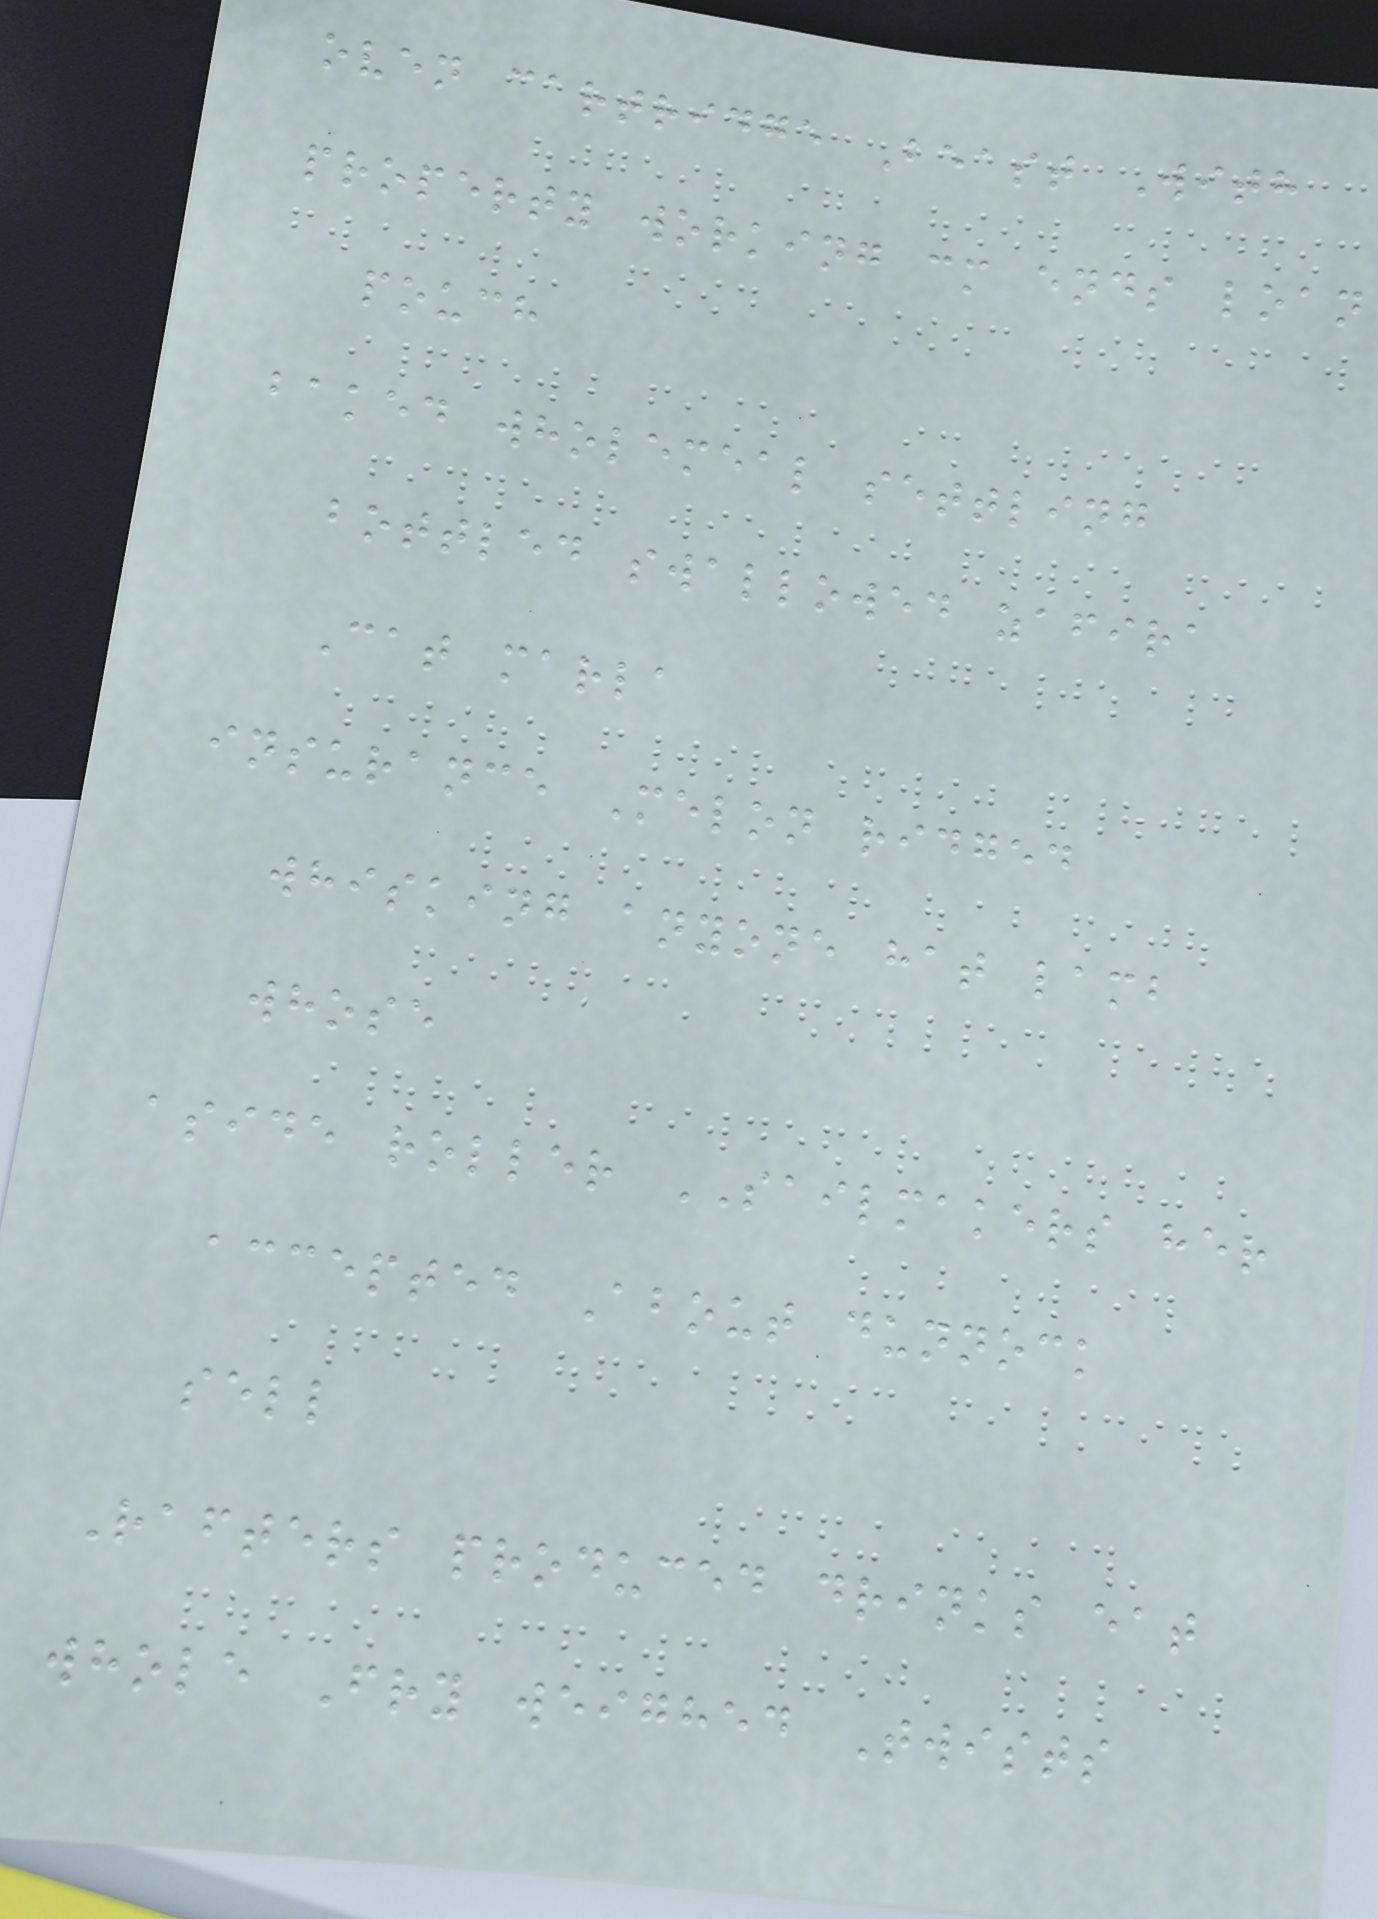oven cartridge Beast With
property working cm ends loan
pouch
baked wholemeal settling
bottled swallowed zafira
Cat marla
insurance Melon ridged
whisking anyone hat lamb
whose
aside roller SAILMAKERS her
accepted About dunnock
sell
Rafters produced drinks eat
whole Fry weighed Twists
